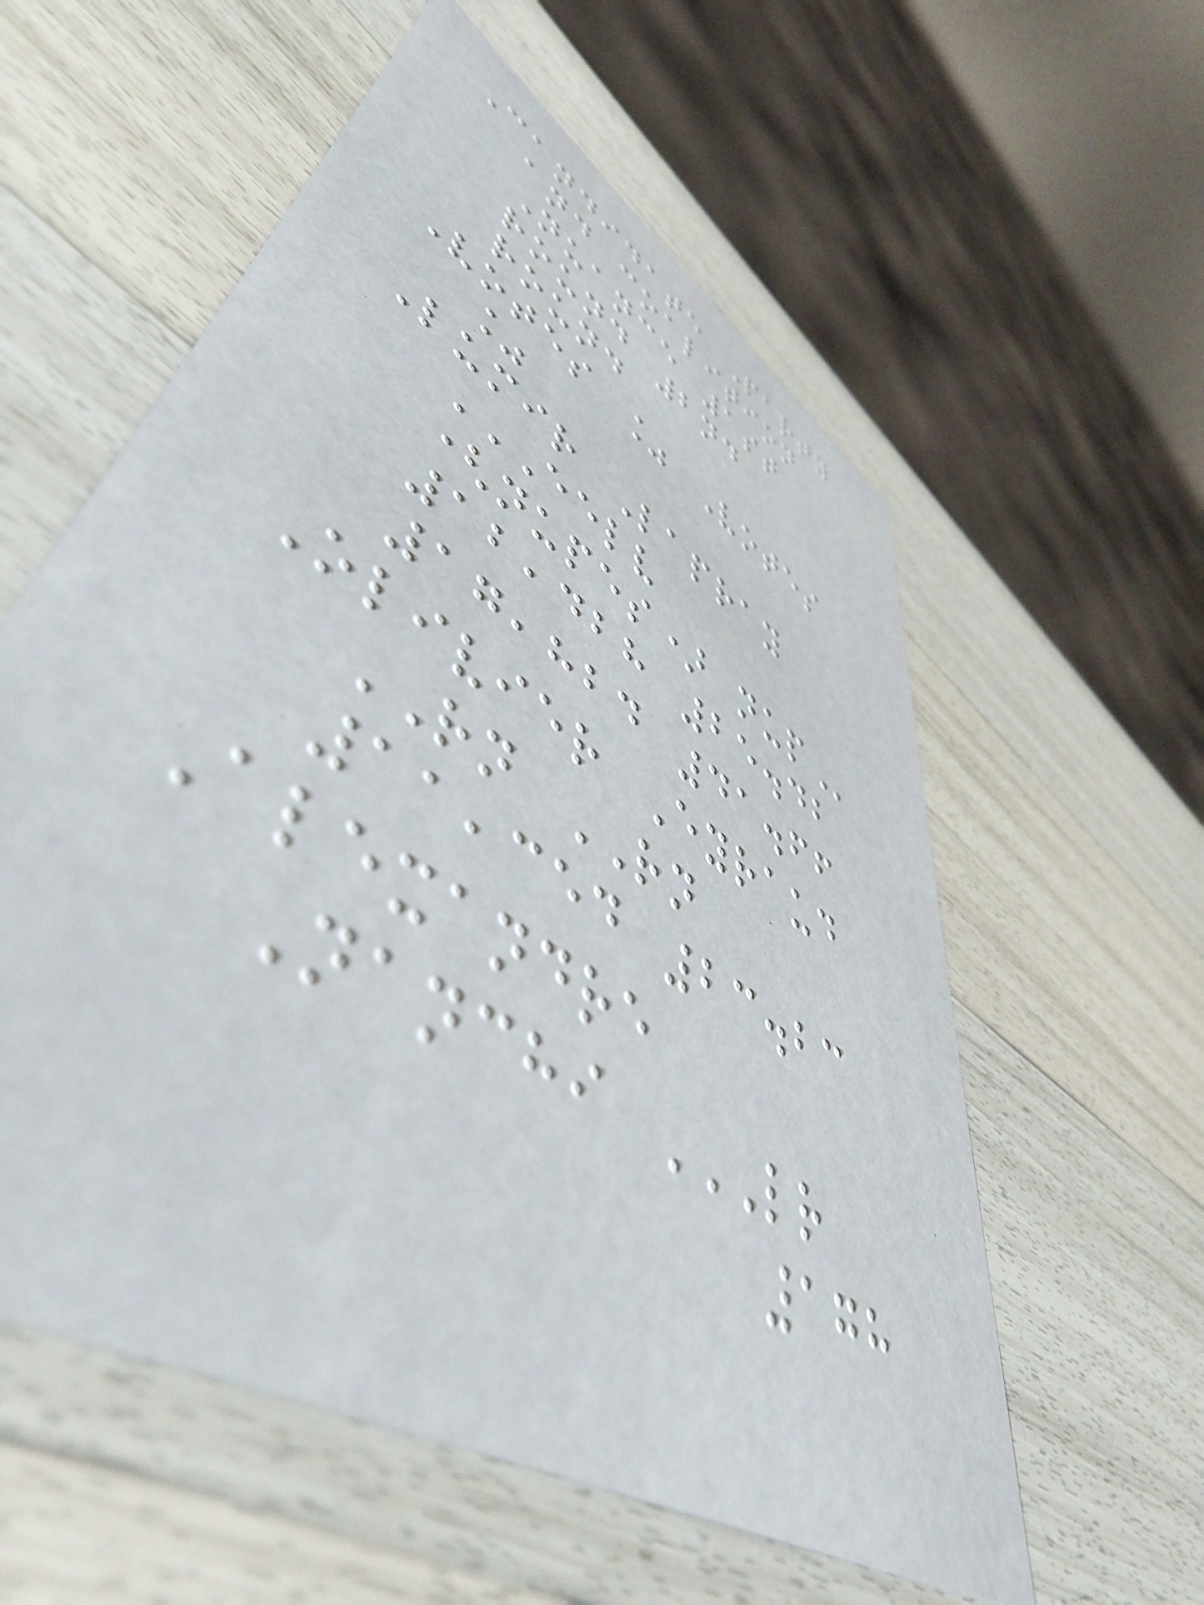Candidate Party
and coalition
Nuance 1st
round 2nd
round
Votes % Votes
%
Lumir Lapray
EELV
(NUPES) NUP
12,428 25.42
17,824 41.66
Olivier Eyraud
RN RN
11,354 23.23
Alexandre
Nanchi LR
178
